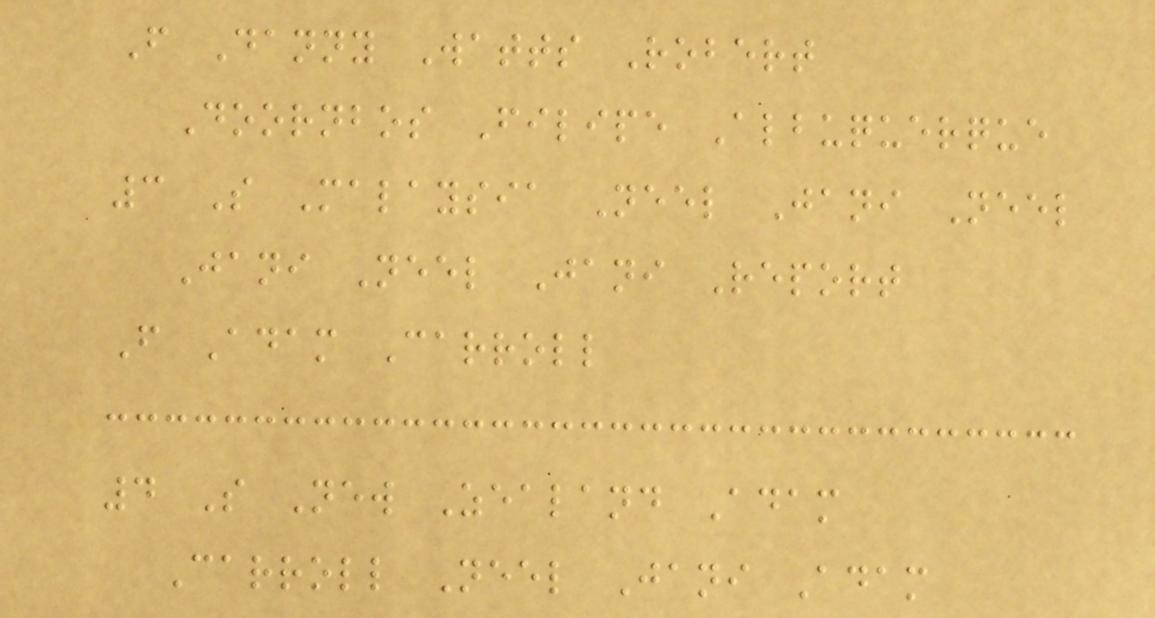F Danny Watts Robert
Doornbos Filipe Albuquerque
3 S Malaysia Neel Jani Neel
Jani Neel Jani Report
F Adam Carroll
4 S New Zealand Adam
Carroll Neel Jani Adam
